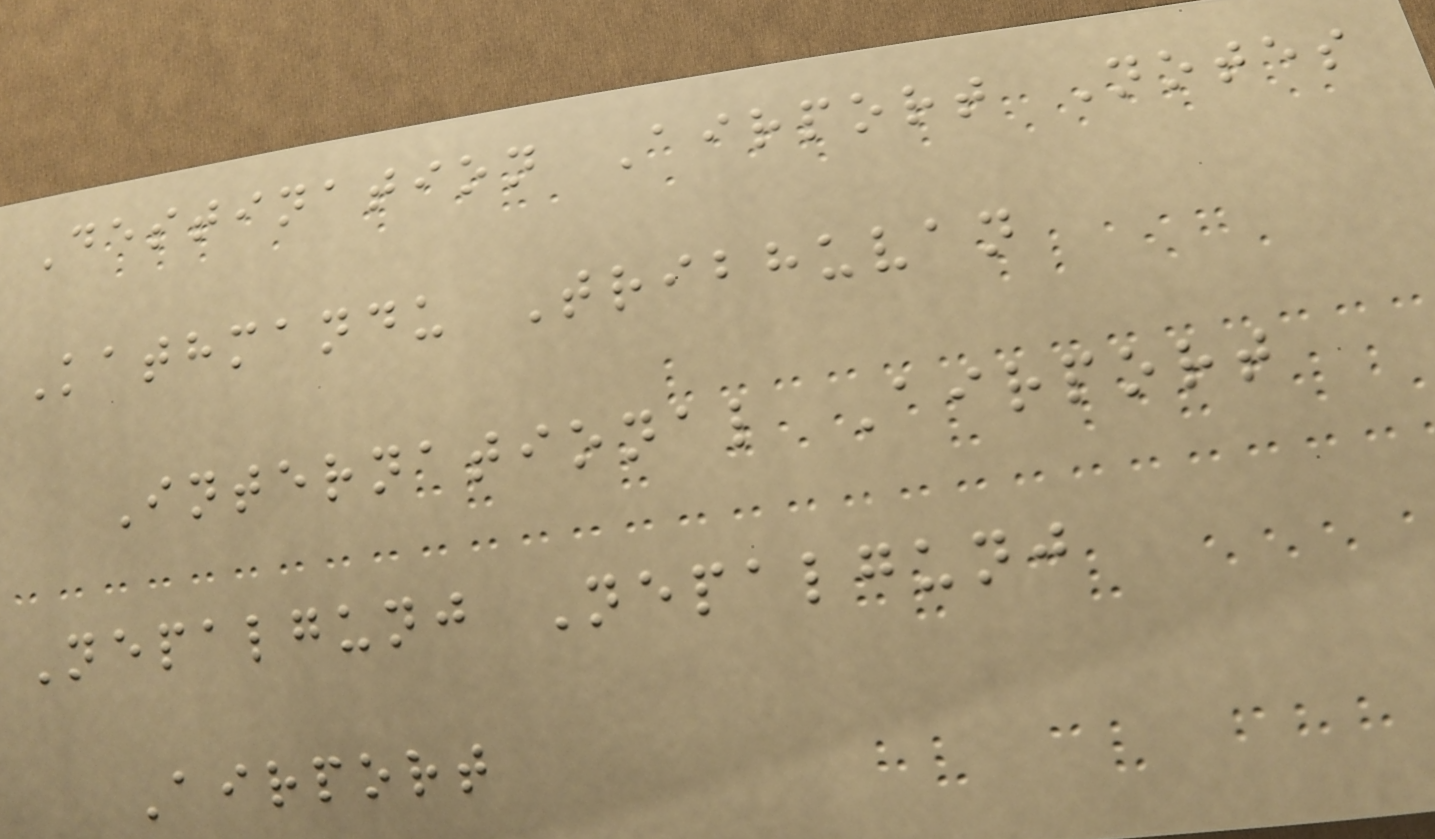Destination Airport Notes
Kathmandu Tribhuvan
International Airport
Nepalgunj Nepalgunj
Airport
